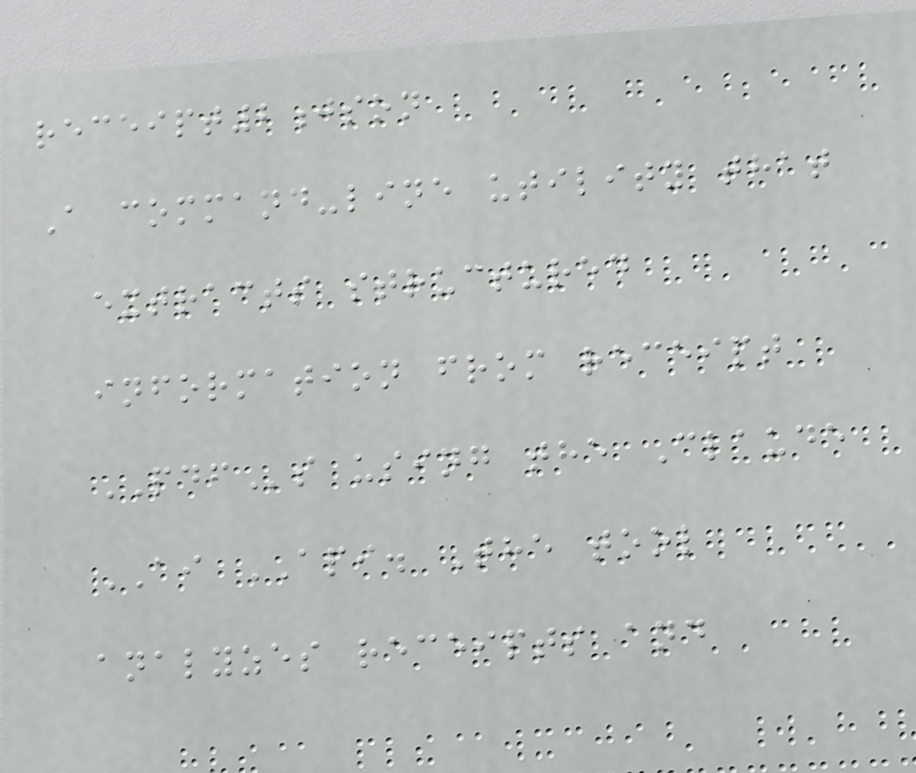receipt2json
A command-line utility that
extracts structured
information from receipt
PDFs using the Claude
AI API. The tool
analyzes receipts and
